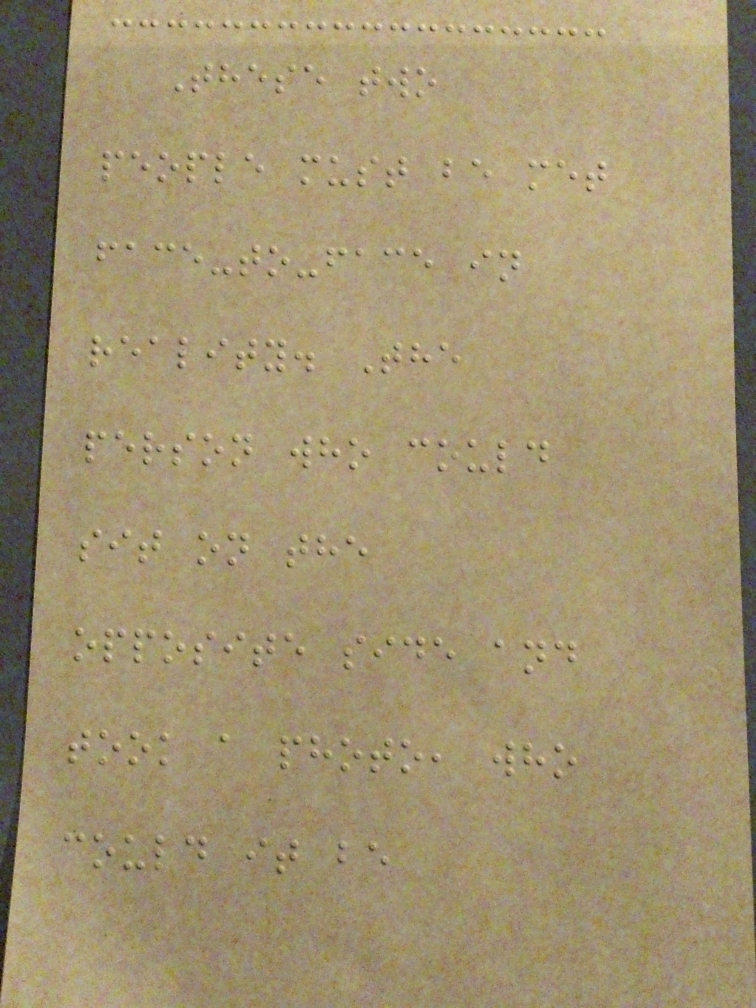These two
people must be met
face-to-face in
reality. The
person who could
sit on the
opposite side and
took a photo, who
could it be
